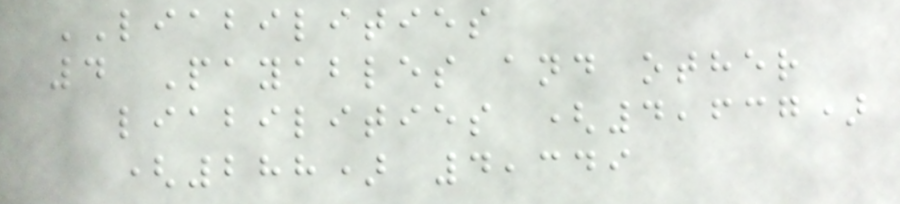LIABILITIES
4 Payables and other
liabilities (4,637)
(288) 4,349
